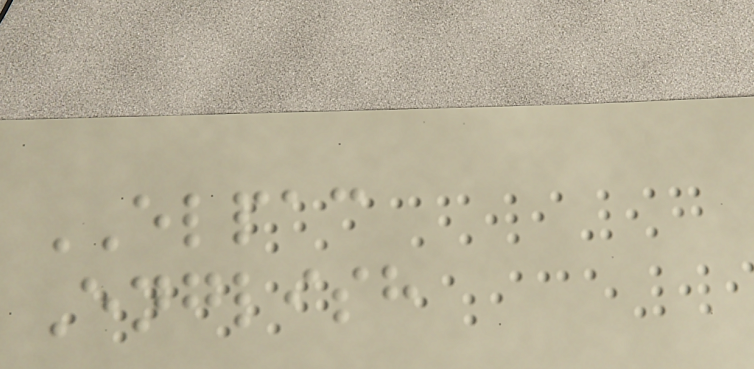ELPAC
English
